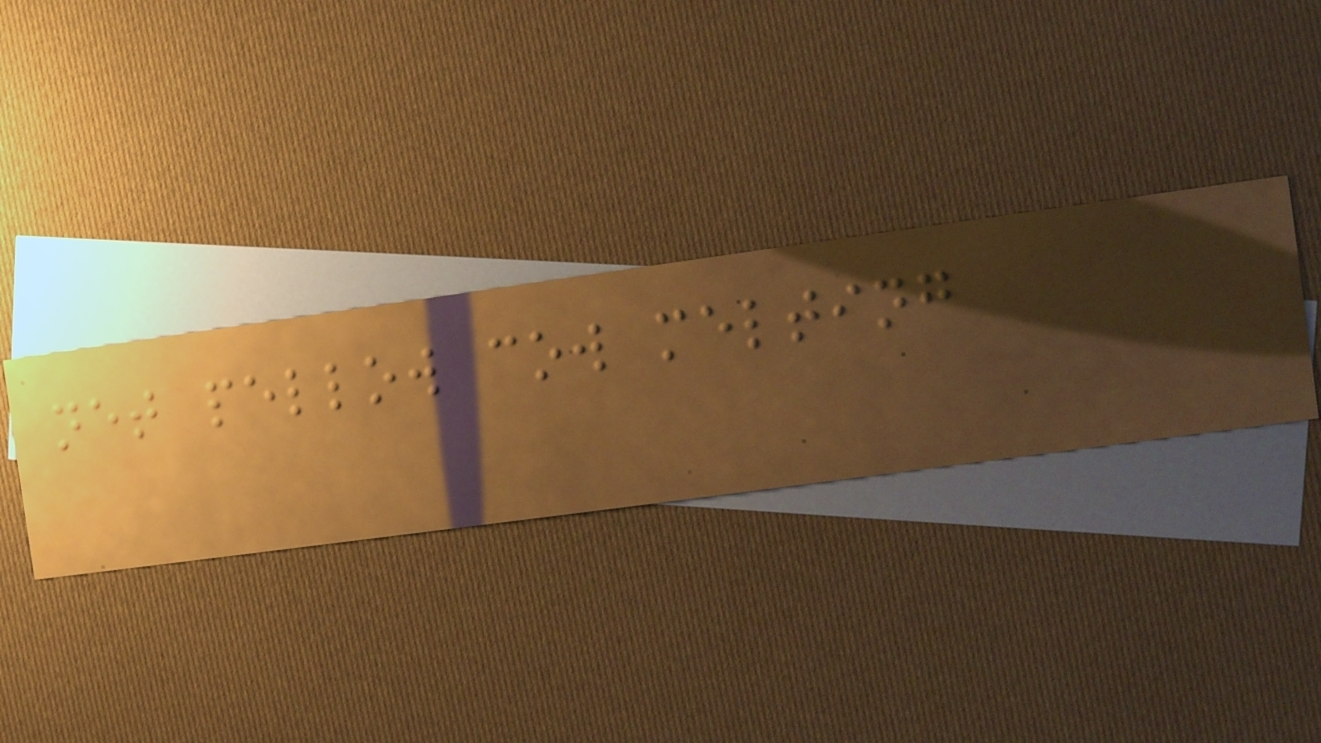net pellow cow melting
